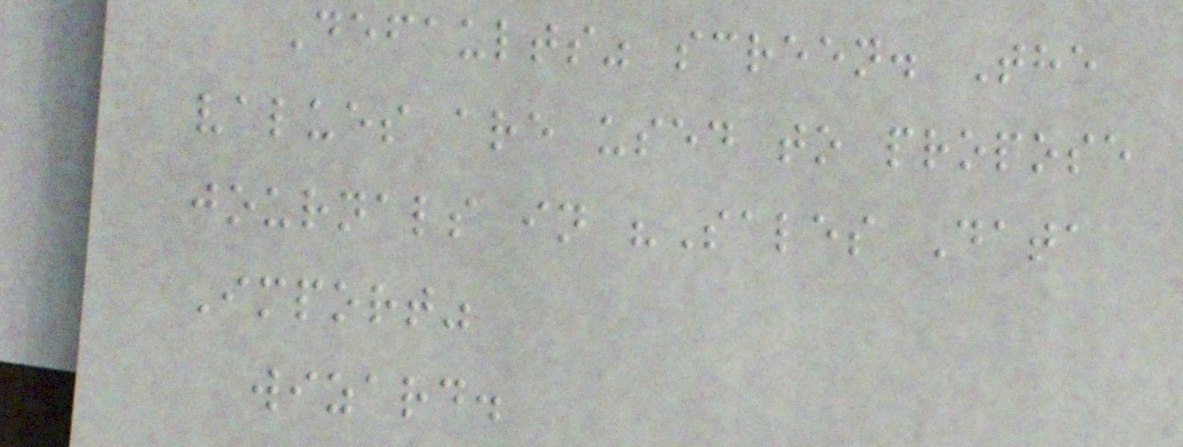Defaults" screen. The
values are used to propose
journals in "Sales Data
Import"
wizard.
